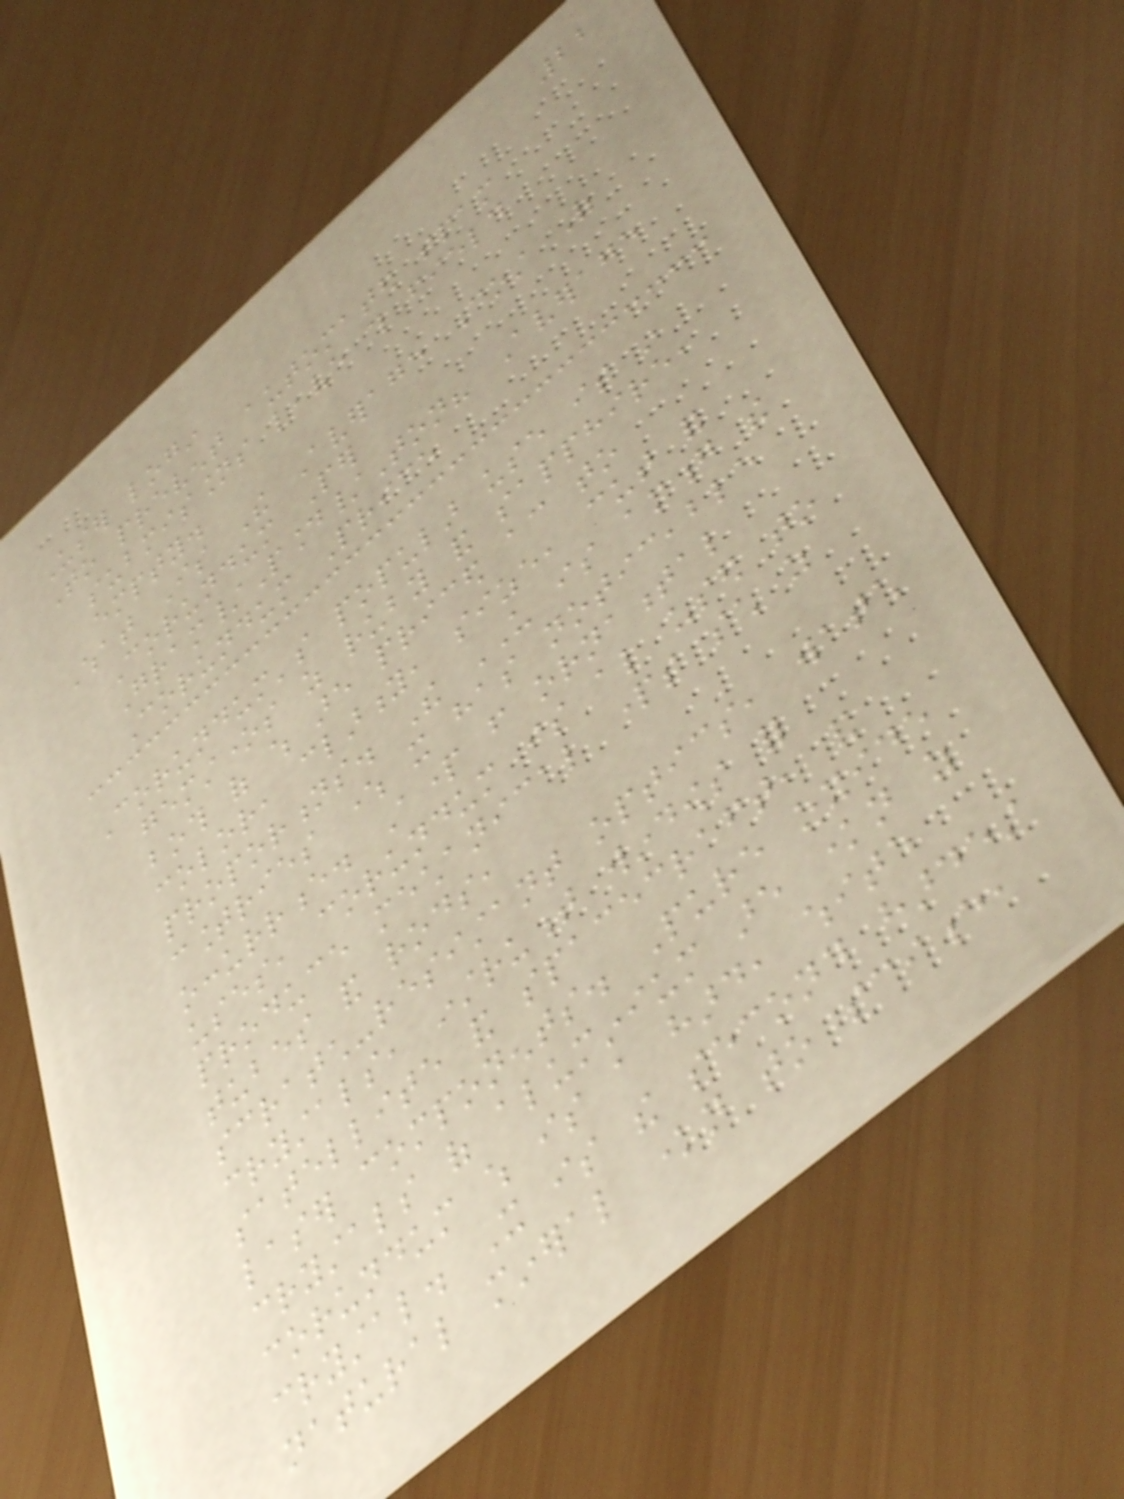22
User login
To prevent automated spam
submissions leave this field
empty.
What Is The Average Cost Of
Corundum Per
Gram/Pound/Ton? Average
Corundum Price
Corundum's popular use is in
gemstones as ruby and sapphire,
both of which are priced according to
color, clarity, size, cut and
proportions. The US is among the
countries where it has noticeable
occurrence. Apart from ornamental
uses, corundum is also used to
produce mechanical parts such as
tubes and rods,
scratch-resistant optics, watch
crystals, instrument windows for
satellite and spacecraft, and
laser components. Pure oxide
crystals of aluminium are known as
corundum which is a hard, white
crystal. It is the second hardest
natural mineral known to science,
